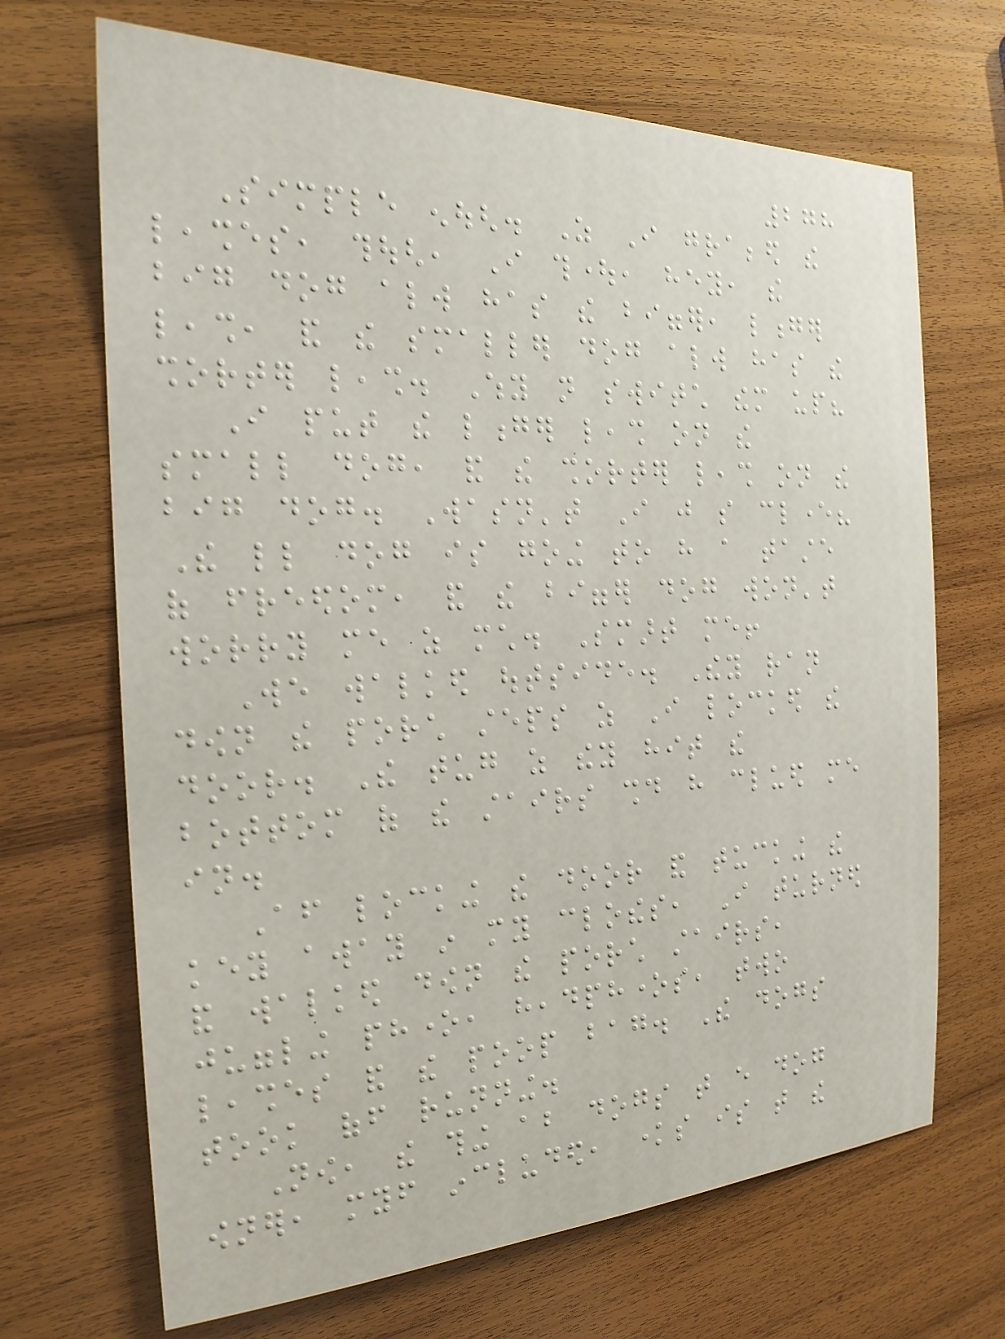278
Simple enough. As I grabbed the
leashes, though, I thought, hey, the
big dog always has the bigger, longer
leash, and the smaller dog always has the
shorter leash. Why not switch them up?
I put the longer leash on the
small dog, and the shorter leash on the
big dog. Wasn't I just so clever?
The little dog is going to have a taste
of freedom, and the bigger dog won't
worry me as much. Smart me!
We walked outside. They ran
down the porch steps as I locked the
door. The tug as they hit the
bottom of the stairs should have clued me
in.
After locking the door and tucking the
key away in my clothes, I turned
and walked down the porch stairs,
juggling phone, headphones, two
leashes and the poop bag. The dogs
took off running.
Now, the thing about dogs that every dog
owner, myself included, knows is that the
